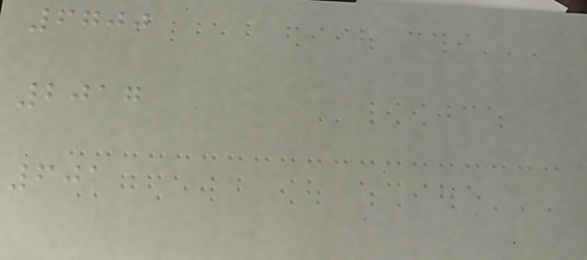6700
2017
601
